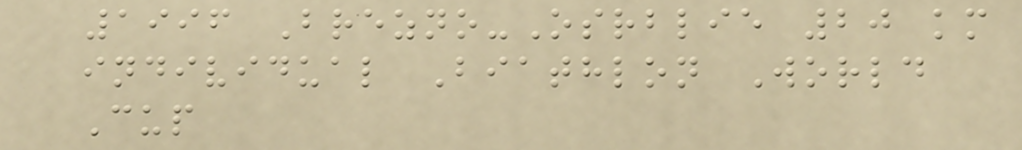1996 Brezno-Osrblie 20 km
individual Biathlon World
Cup
